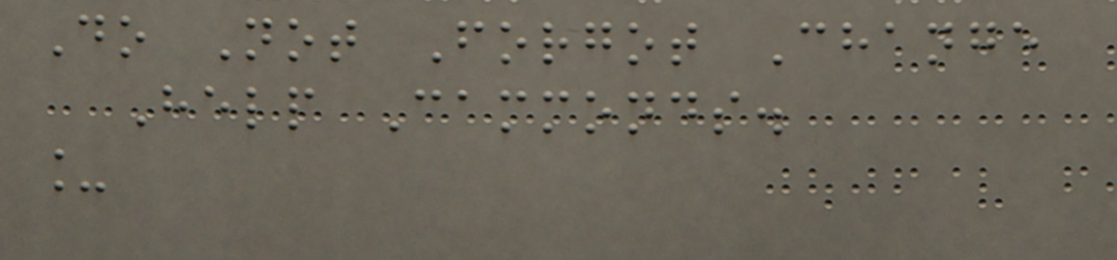Do Not Forgot Change
Help Cammonds.
_
